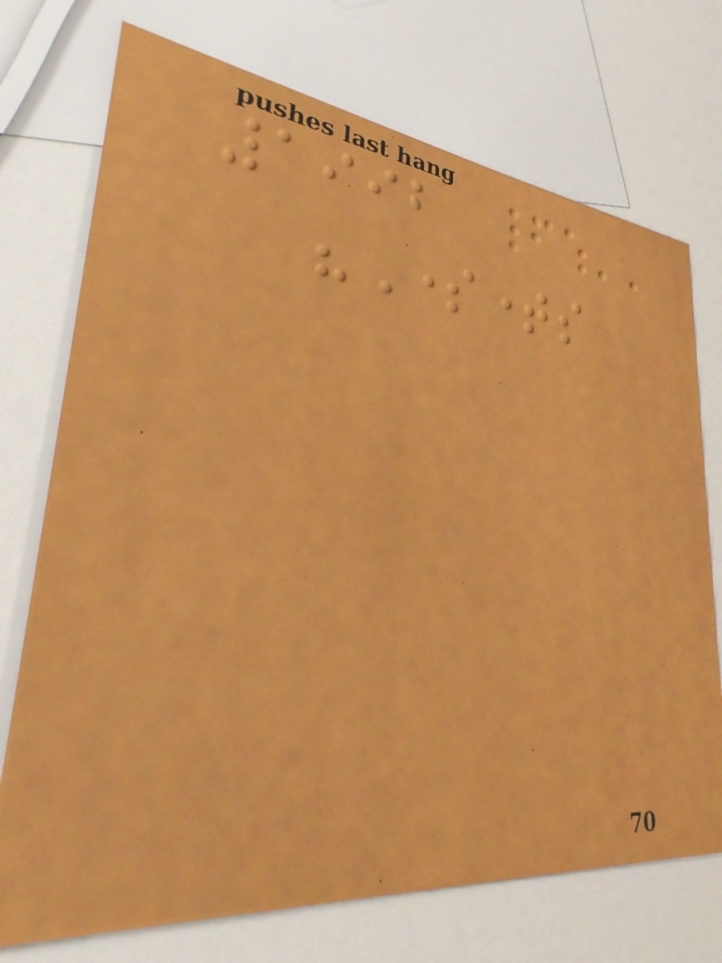1992
"Sometimes
